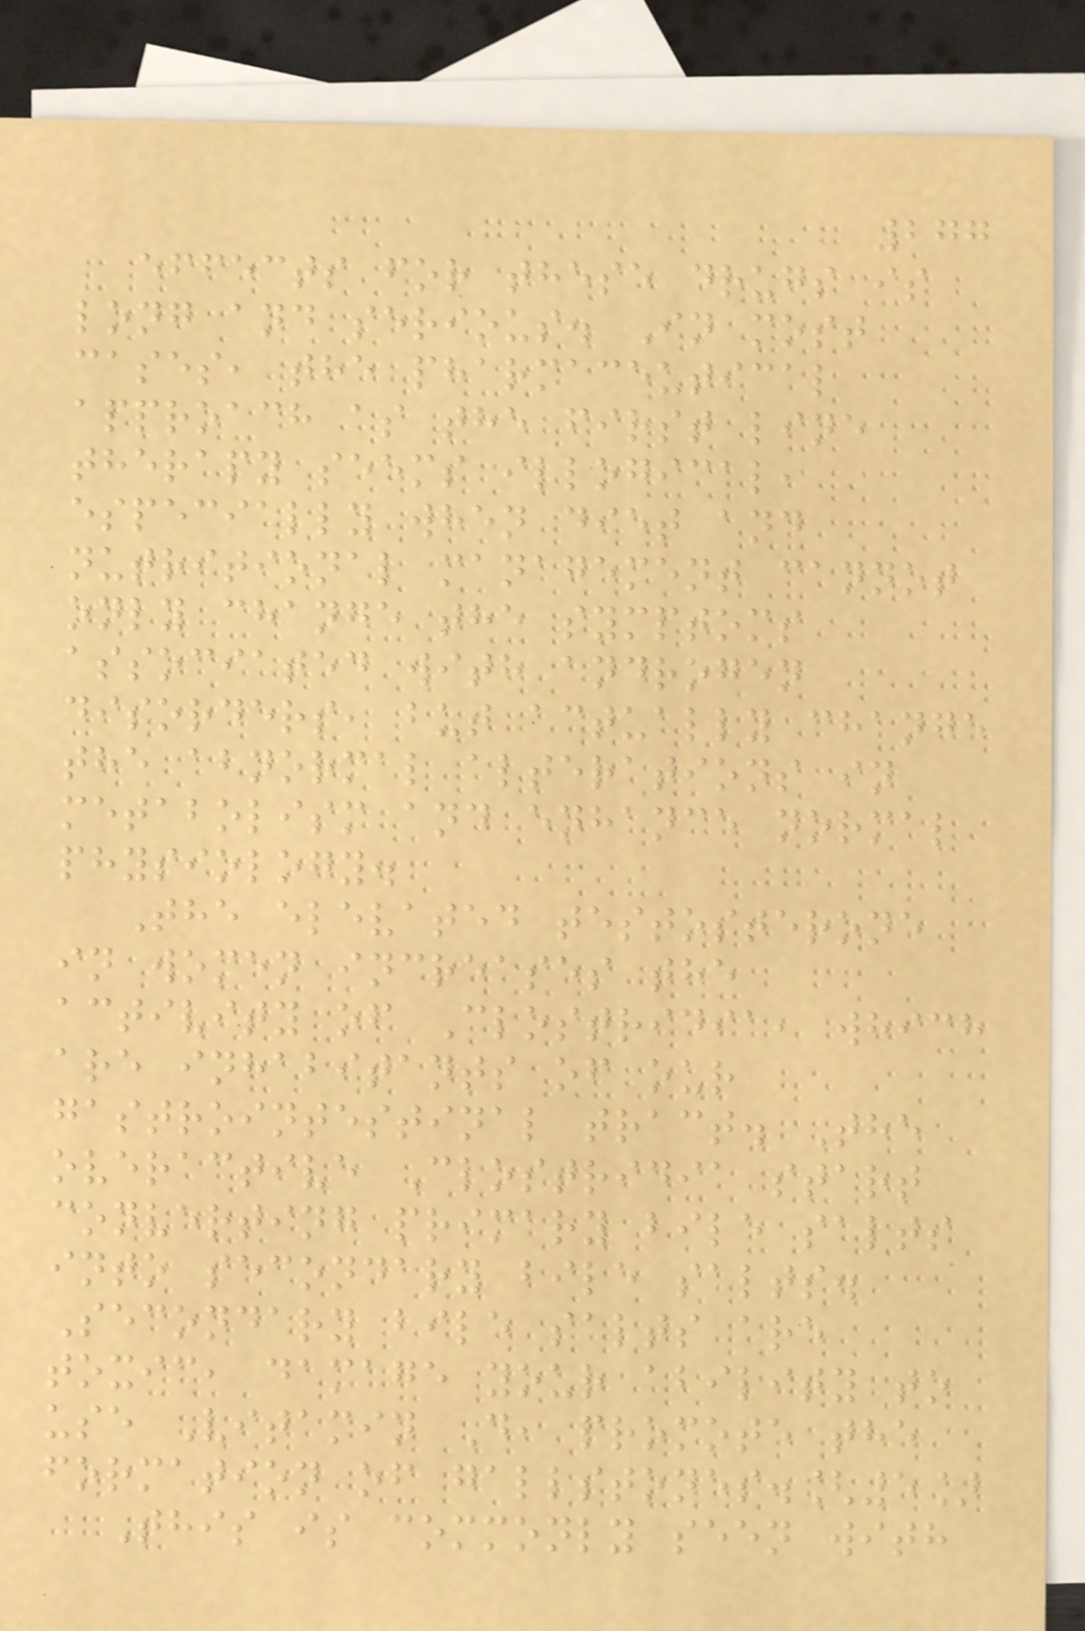277
effects for these drugs is
long and serious. In most
cases, the pharmaceutical
approach as the first line
therapy seems illogical,
especially when diet and
nutritional management cannot
only change the symptoms
associated with androgen
disorders, but actually change
the abnormal alterations in
metabolism and enhance normal
physiology.
The elevated testosterone
in women increases the
activity of Clostridia, which
are inhabitants of our
gastrointestinal tract. The
overactive Clostridia start
converting primary bile salts
into secondary bile salts.
Secondary bile salts are
toxic, damage your ability to
use Vitamin D, promote the
formation of gallstones.[5]
This is commonly seen with
